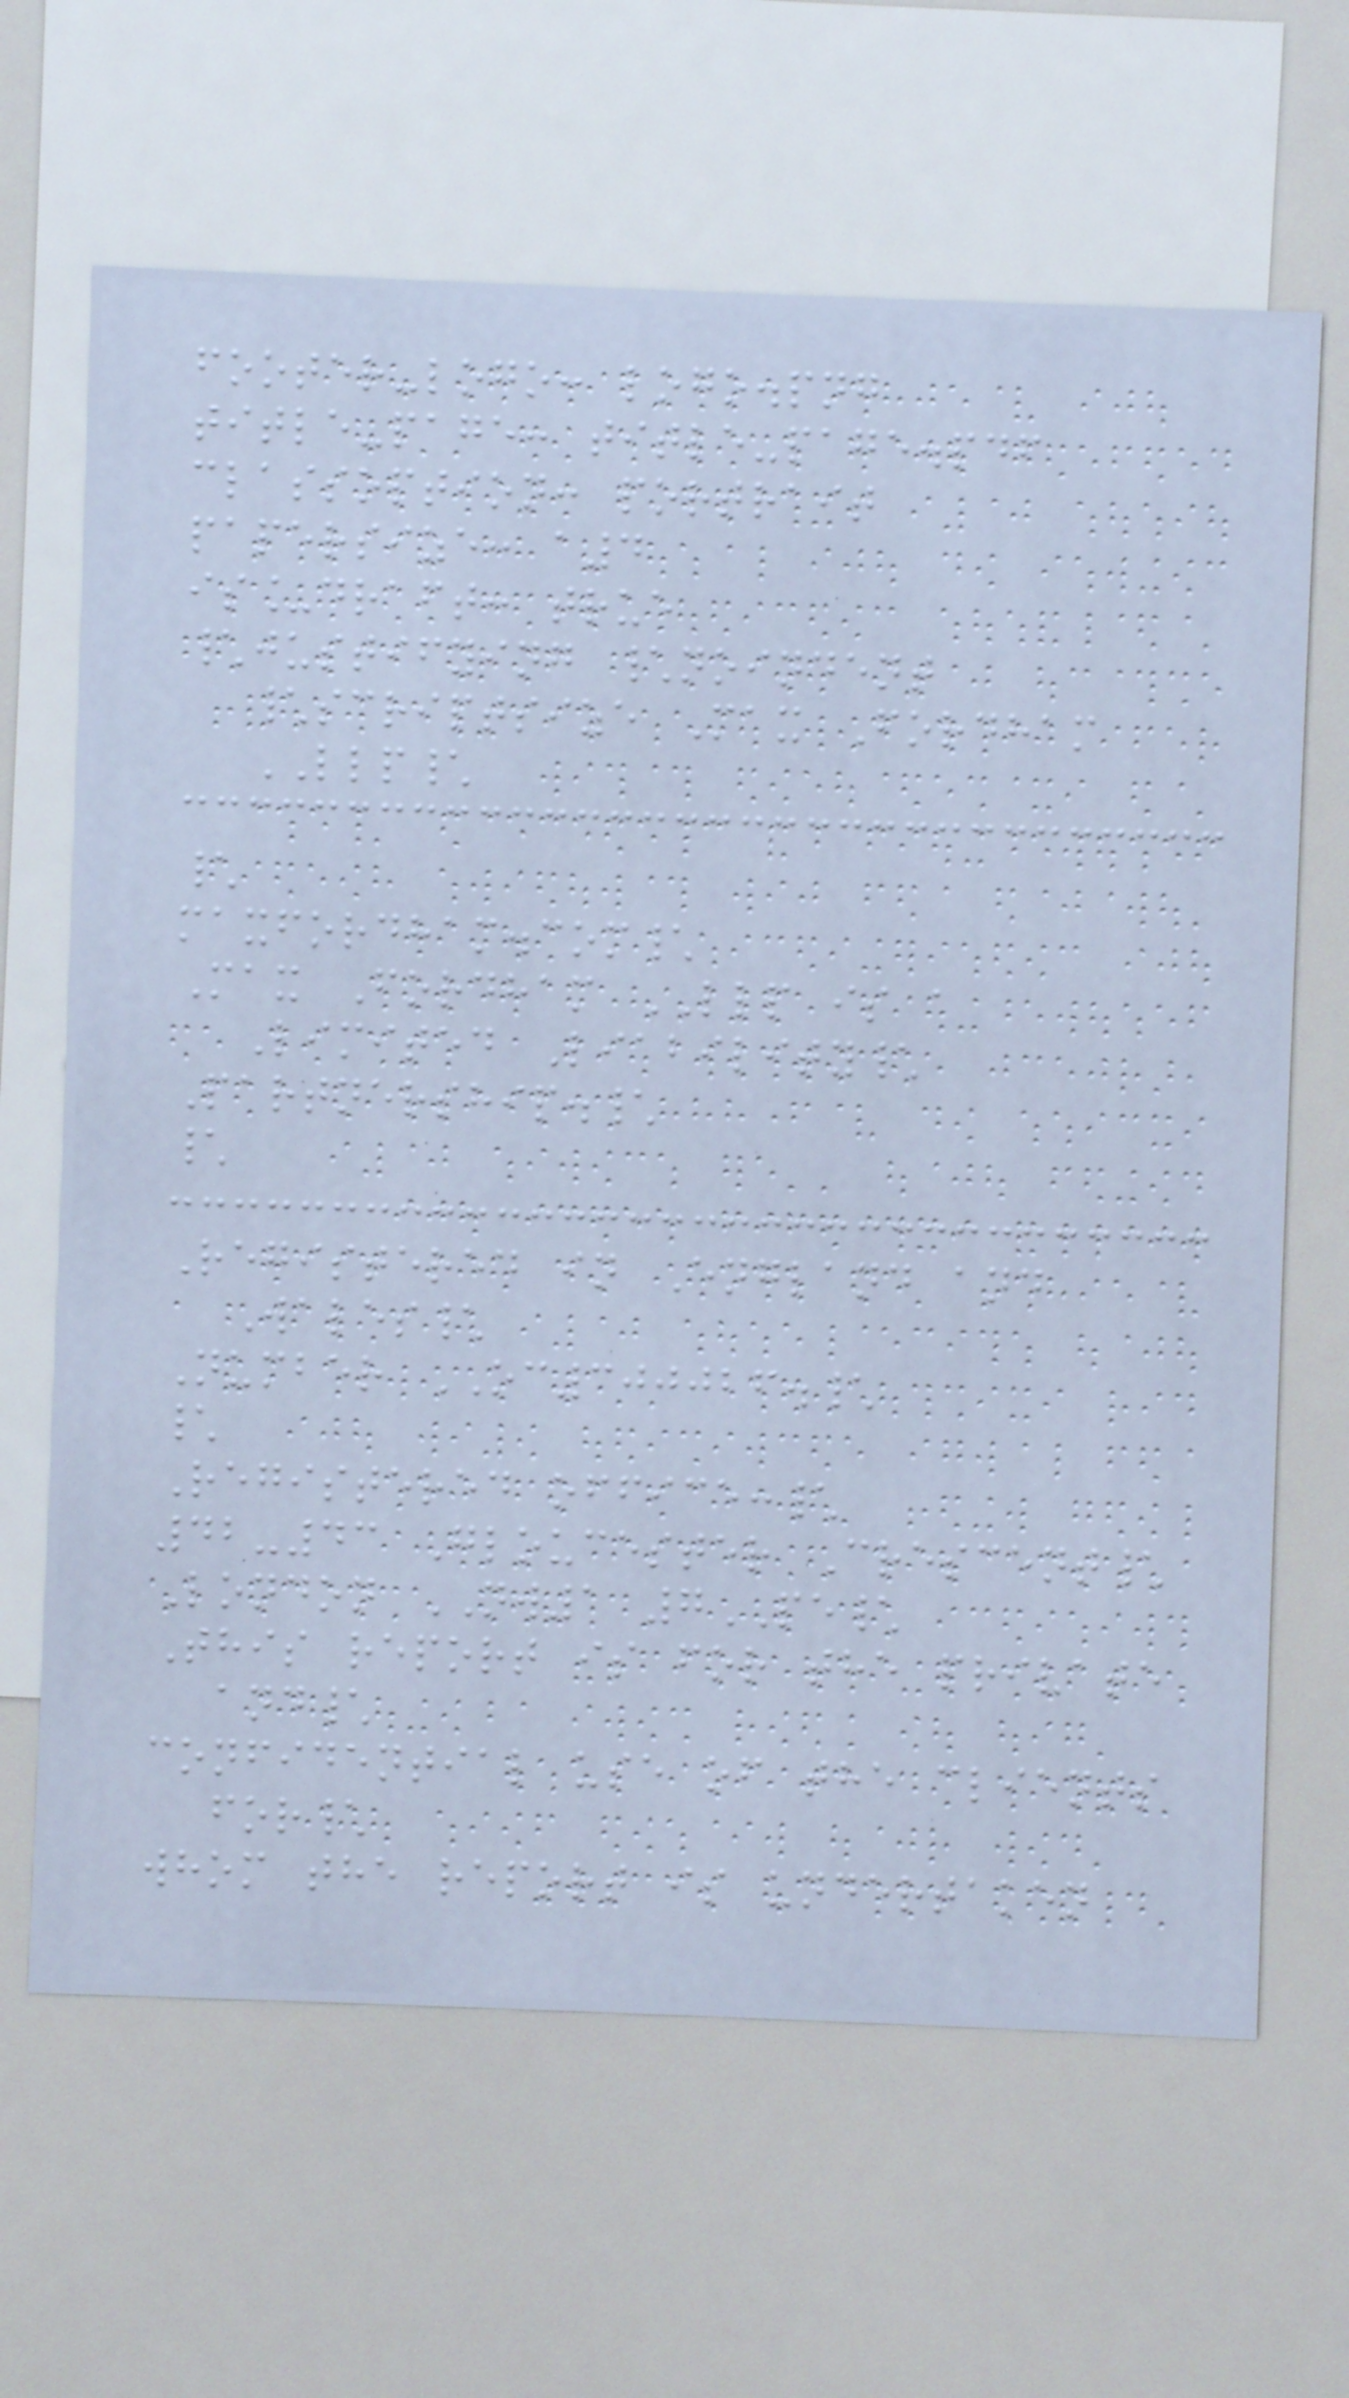footer-logo: logo.png
title-page: title-page.pdf
classoption: portrait
papersize: a4
is_draft: true
\justifying \noindent
\scriptsize Max Fordham
LLP\
\
maxfordham.com\
Max Fordham LLP is a
Limited Liability\
Partnership.\
\
Registered in England and
Wales\
Number OC300026.\
\
Registered office:\
42-43 Gloucester Crescent\
London NW1 7PE\
This report is for the private
and\
confidential use of the clients
for\
whom the report is undertaken
